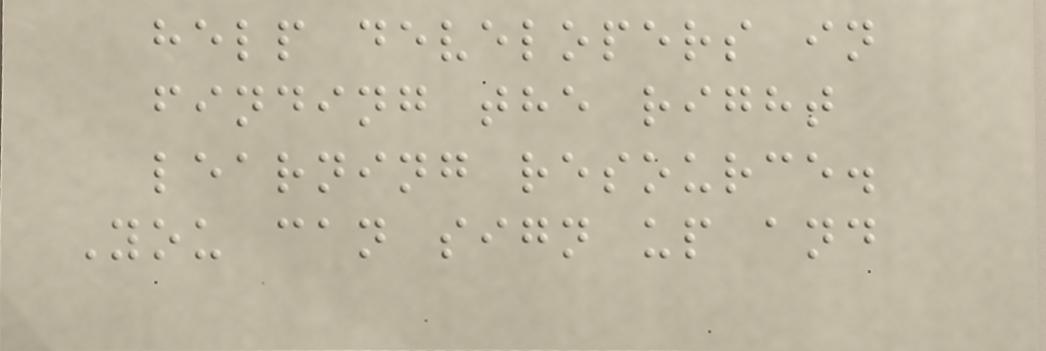help developers in
finding the right
learning resource.
You can sign up and
